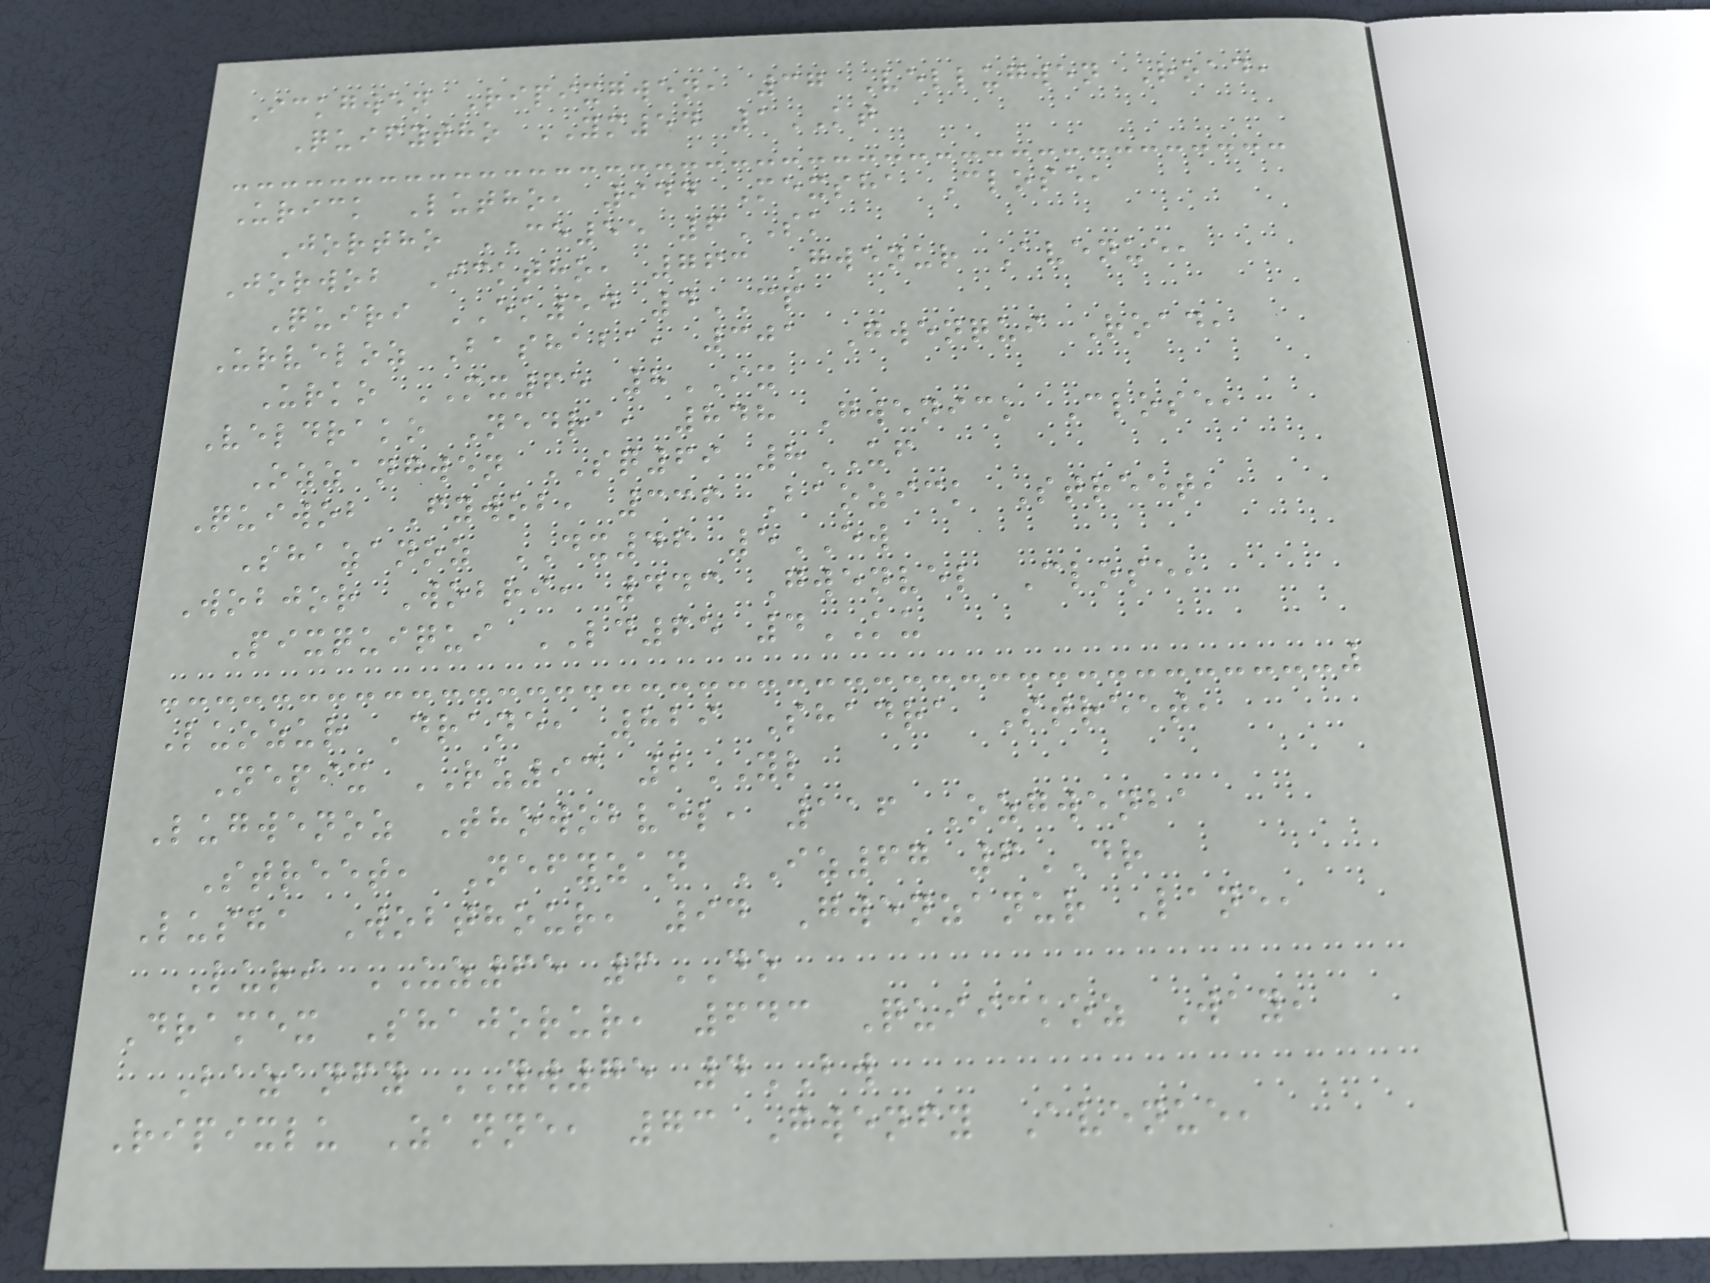Ickgwen Ripixgwen, 37 Vellugwen Road,
Quifytho YM54 1KT
Urick Lutho, 944 Mexsha Close,
Jortho CE55 6SK
Jorwob Icktho, 763 Gwenur Avenue,
Quiri EK54 4CP
Urveloz Bashaba, 301 Gwenqui Road,
Urko MX65 8IX
Veldrako Nedra, 848 Gwenick Close,
Ozzangwen SQ69 8UF
Quiwob Fywob, 336 Baozick Street,
Shazanoz DX46 5EW
Wobjor Wobri, 443 Gwenvel Close,
Pixquiqui LD65 4KU
Luozur Drane, 829 Shadra Street,
Nepix RZ93 2YL
Lugwenoz Thowobvel, 116 Ozgwenba
Street, Nefyzan IZ67 6DR
Lusha Wobthour, 94 Gwenzanur Lane,
Luri UZ65 6DO
Dramex Shajorur, 643 Quiickoz Way,
Bazanfy YW75 4BW
Ripixlu Zanne, 73 Gwenfy Avenue,
